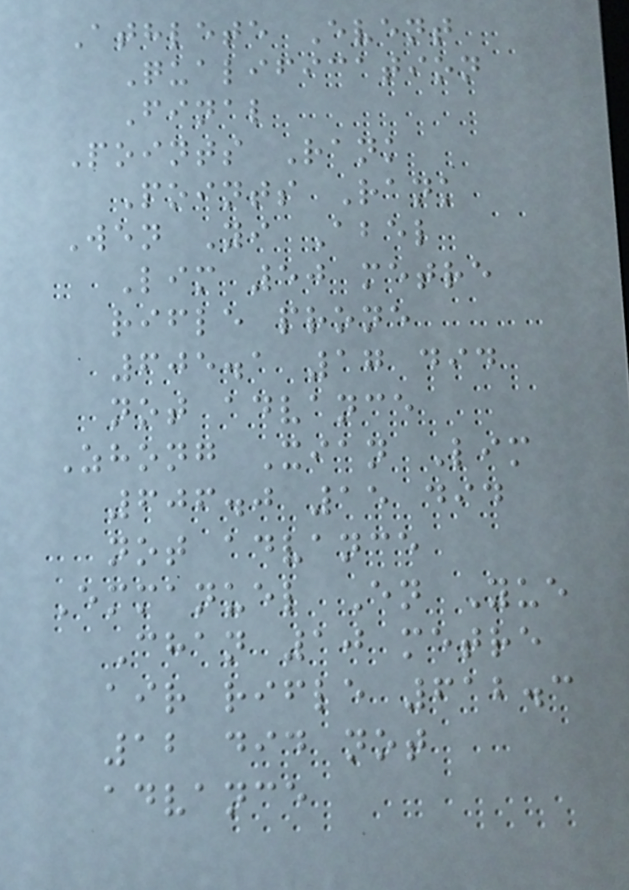Athlete Event
Qualification
Final
Points Rank
Points Rank
Wen Yi Abel
Lim 50 metre
rifle prone
605.1 17 did
not advance
Zhong Xian Lim
606.0 15 did
not advance
Emmanuel En Yue
Chan 10 metre
air rifle 612.3
12 did not
advance
